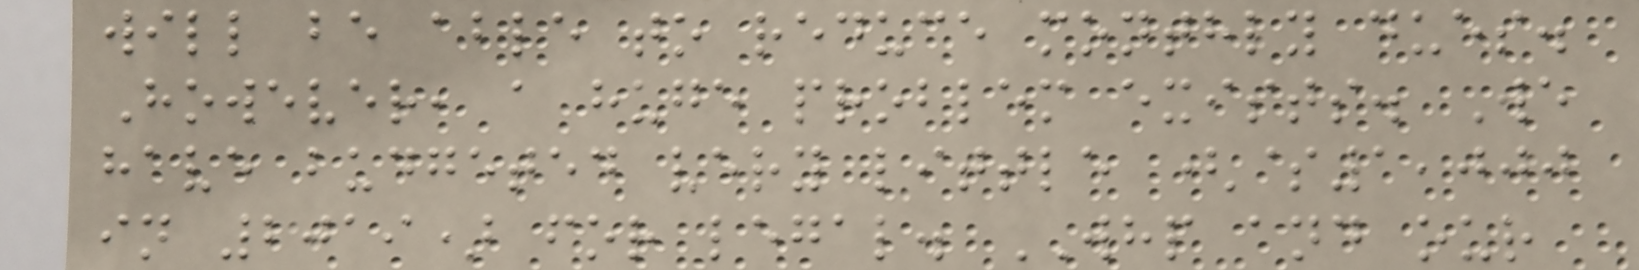will be able to reduce monthly dues.
However, a huge problem exists. We
have budgeted very little ($1,000
in 2019) for legal. WHP and our
